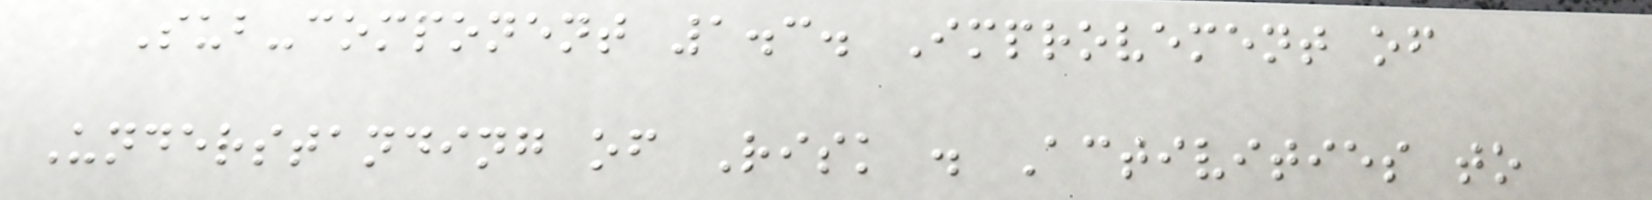Sub-component 1.3. Improvement of
Understanding of Risk . Activities to
